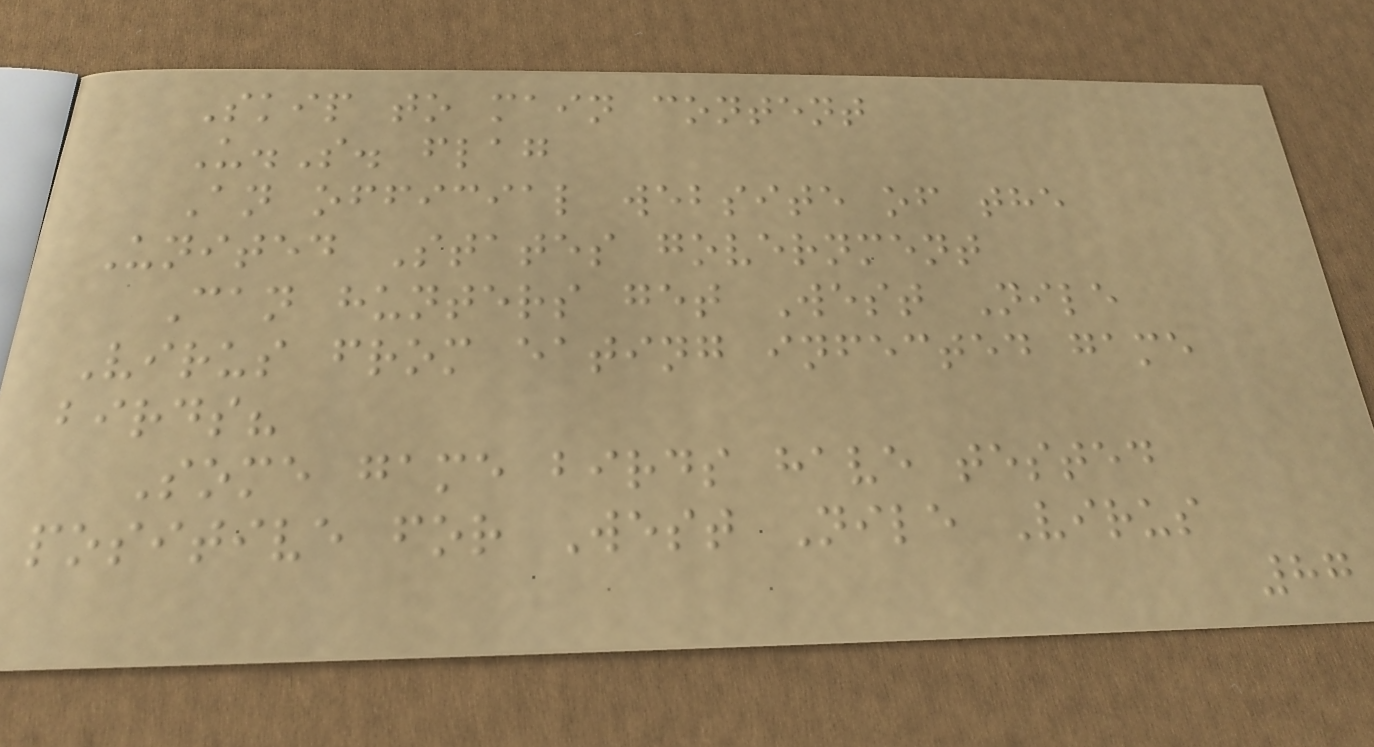Skip to main content
U.S. flag
An official website of the
United States government
Can hunters get West Nile
Virus from eating infected game
birds?
Some game birds have tested
positive for West Nile Virus
87
